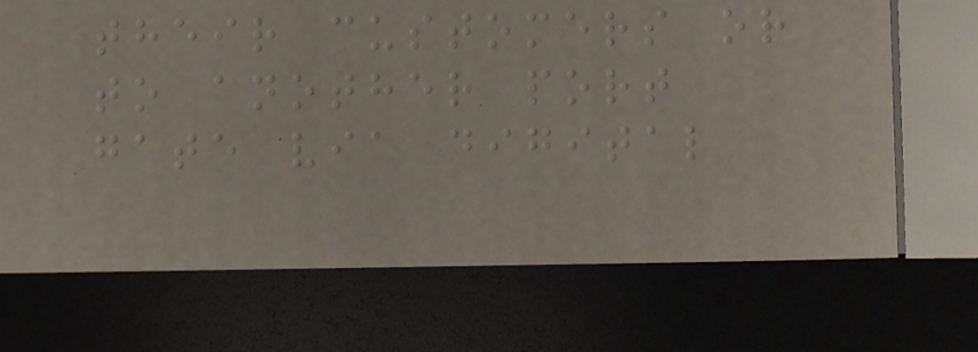their customers or
to another port
gate via digital
